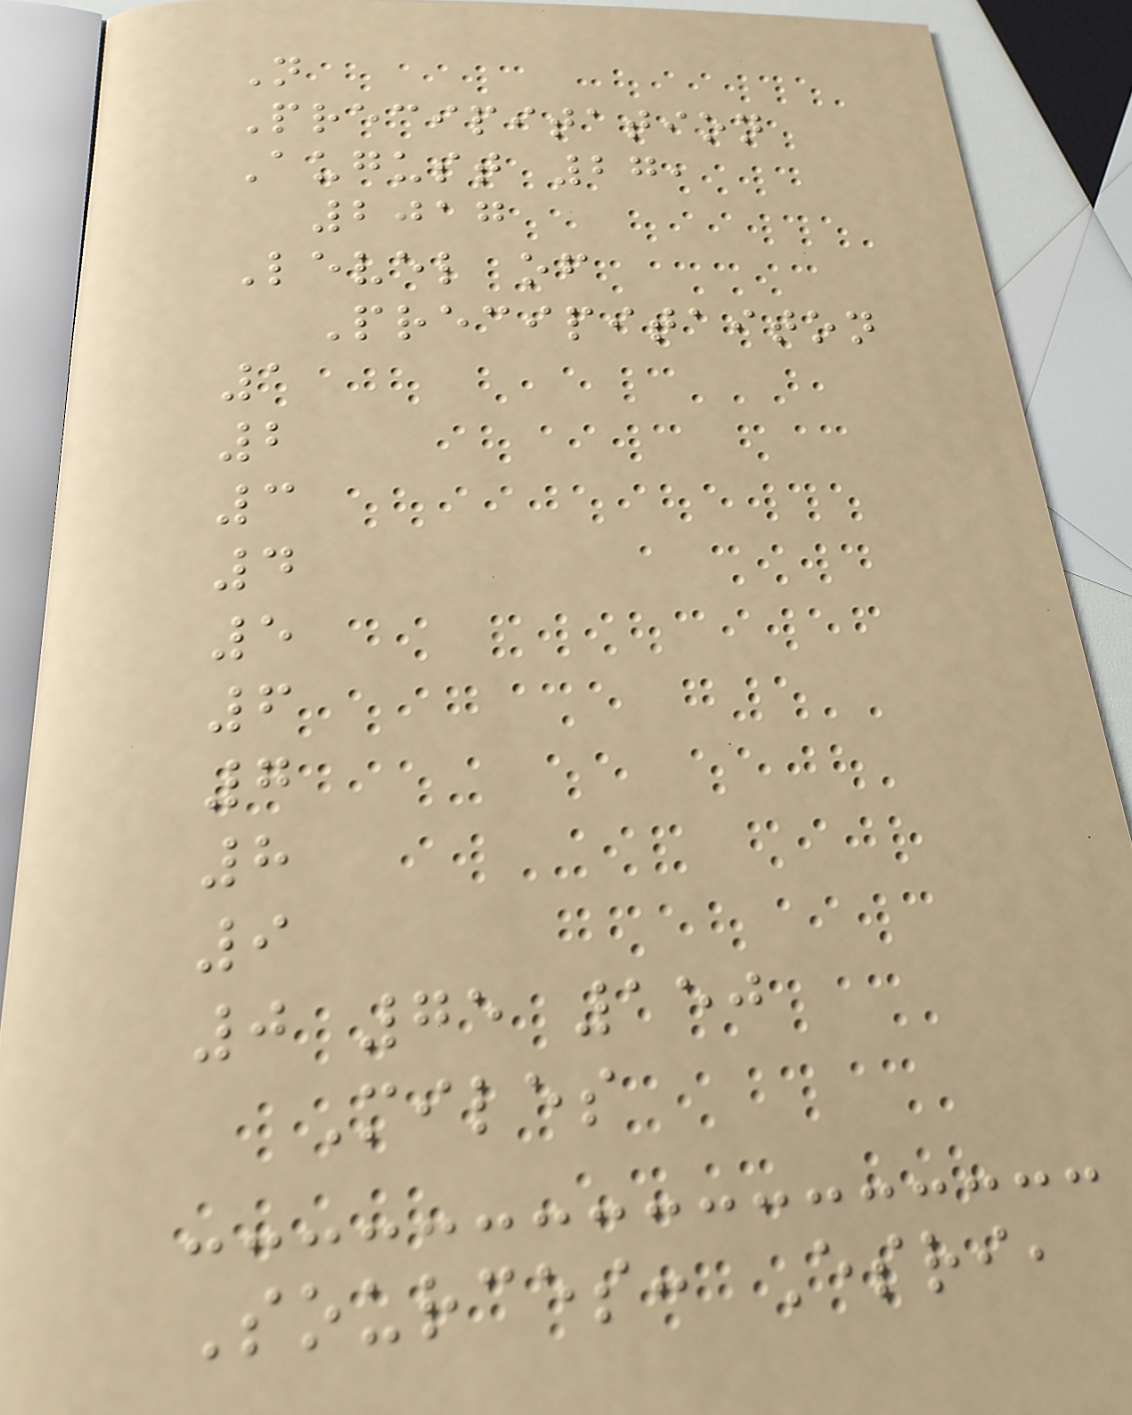N
Precipitation
August 27,
2017
Level of
Precipitaiton
1
2
3
4
5
6
7
8
9
0 75 150
Miles
Sources: Esri,
